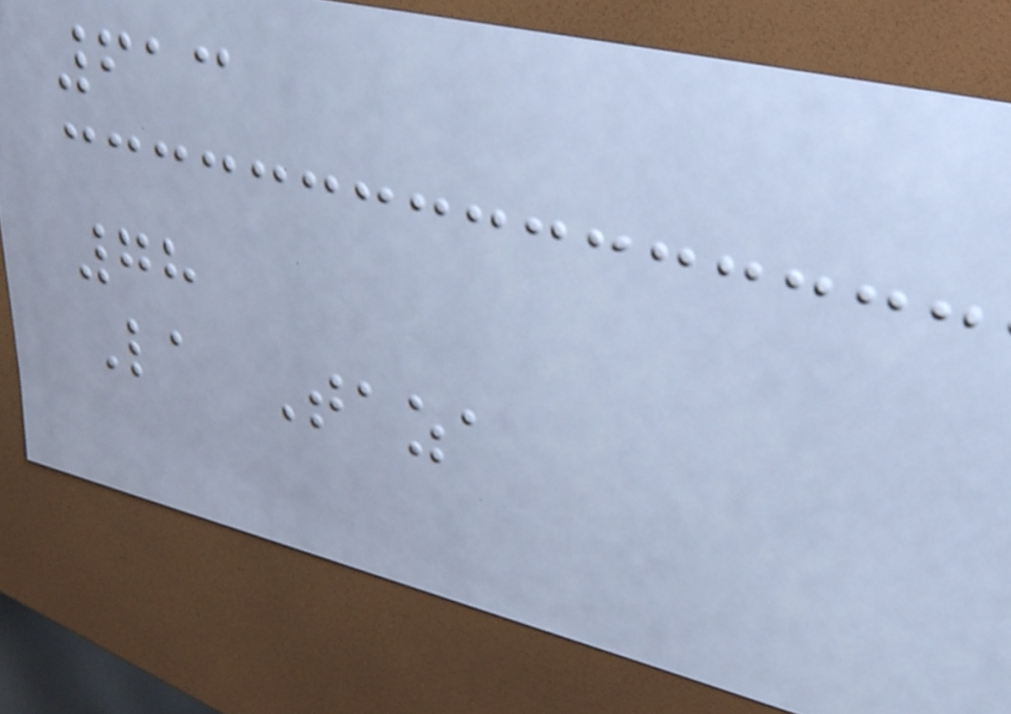613
78
La Taza
